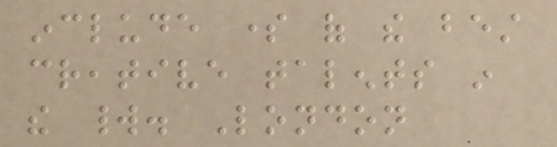include some of the best
creative talents in
the world. London
